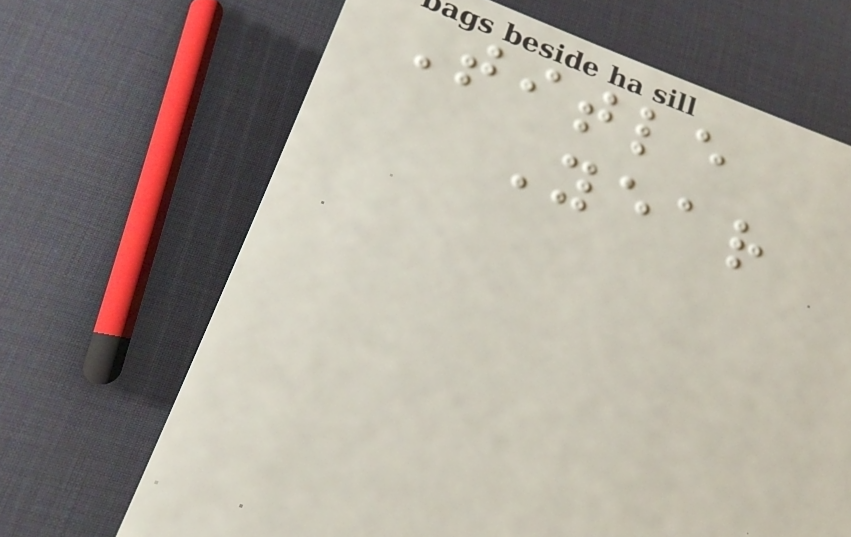Title
Year
